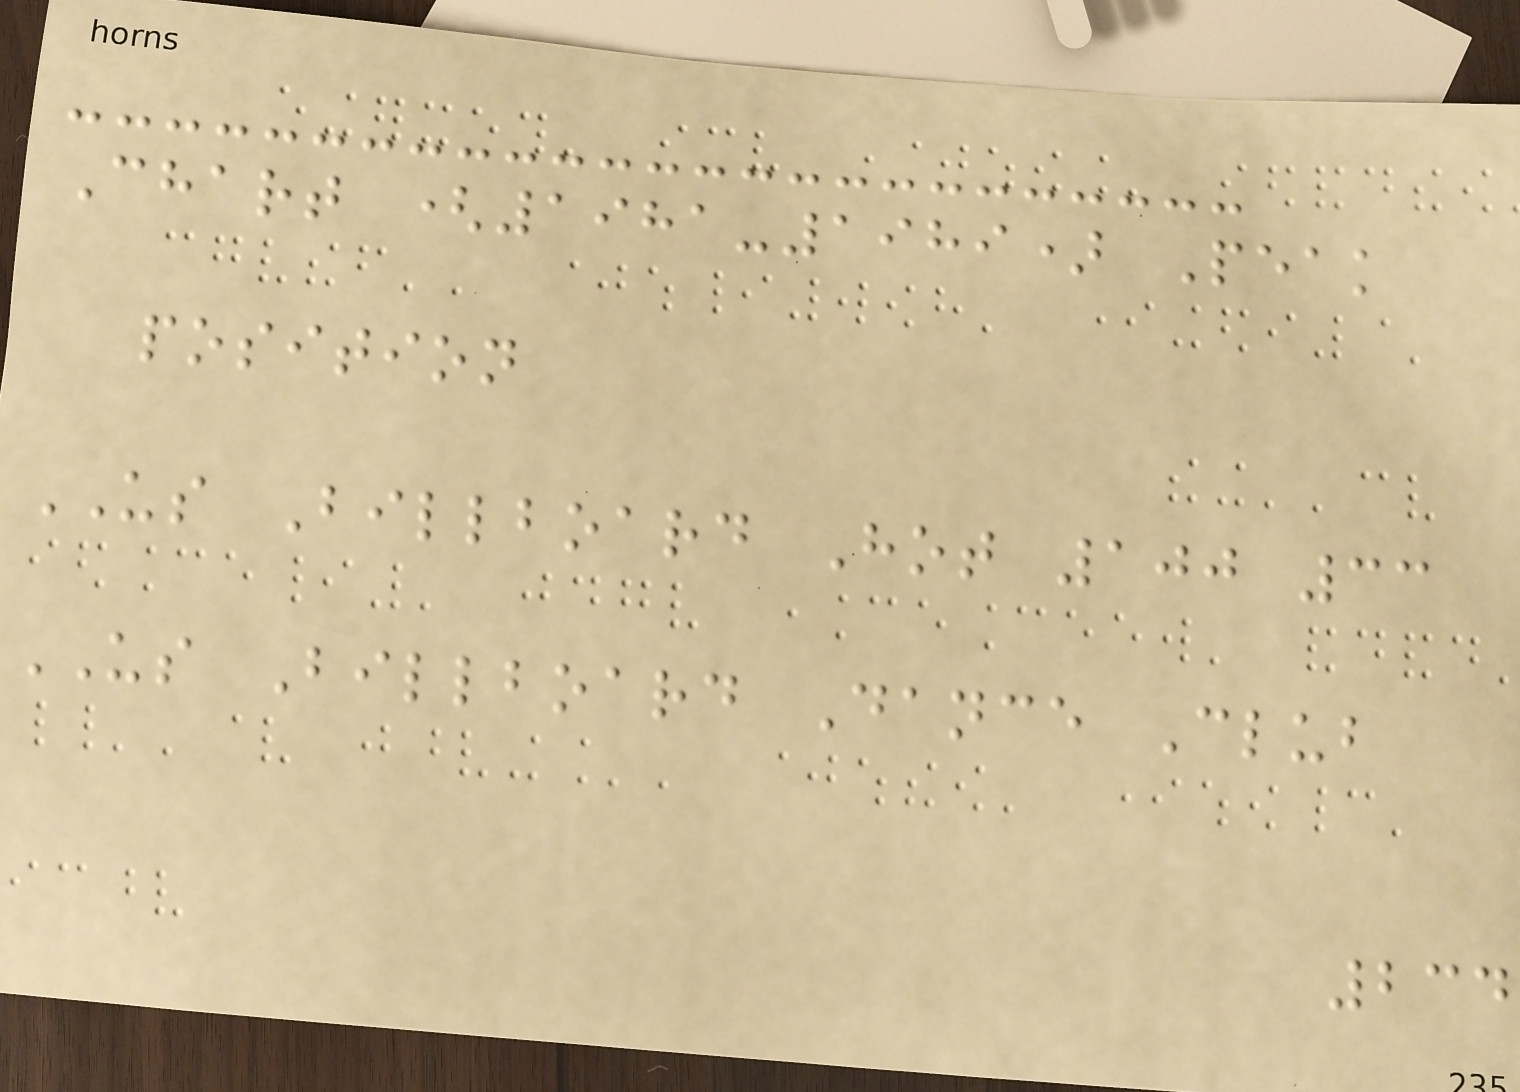Chart (1981-1989) Peak
position
US Billboard Hot 100 33
US Billboard Dance Club
234
